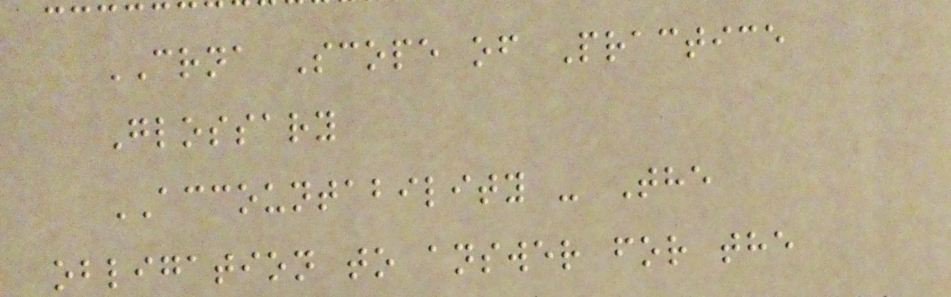CRNA Scope of Practice
Glossary
ACCOUNTABILITY - The
obligation to answer for the
